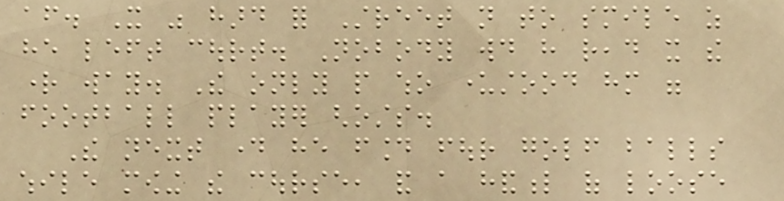after. It was hard for Street not to smile as
he left court. Nobody would have read it the
right way. The only people who understood him were
football player ghosts.
The next day he found four golf balls
while mowing the course, and a handful of loose
